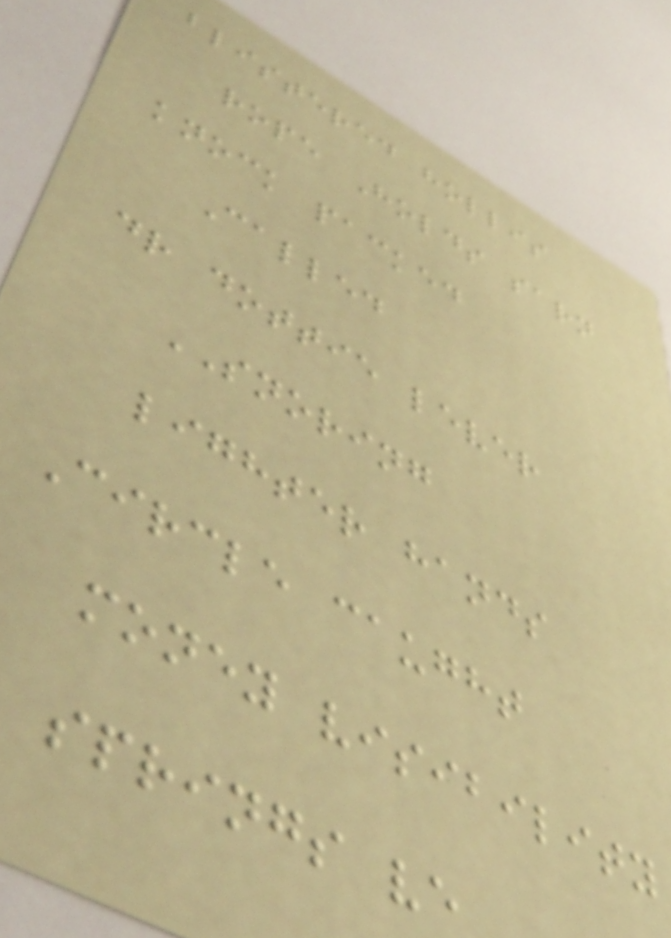blistered hollis
rope Holds sarn
knock packed
Called
dr dottie lever
SNORING
lighter hands
Circle caught
money visibility
springs ve
